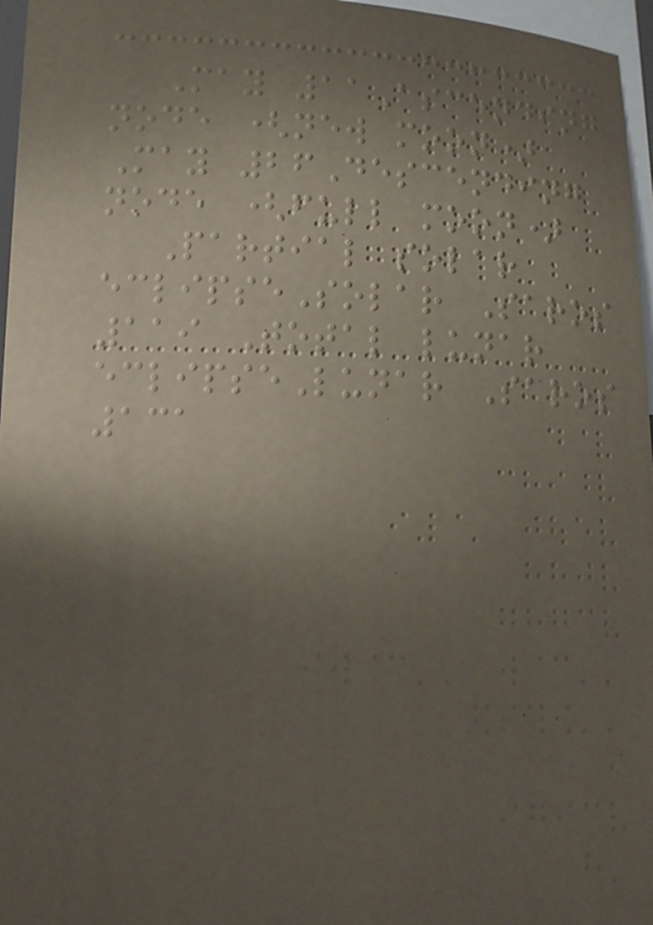May 11Ascending
node (new moon)
May 26Descending
node (full moon)
Partial solar
eclipseSolar Saros
119 Total lunar
eclipseLunar Saros
131
